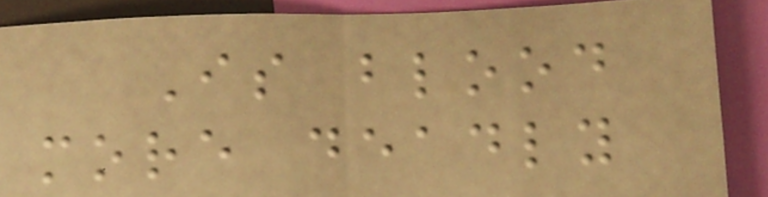Is blood
more deadly
